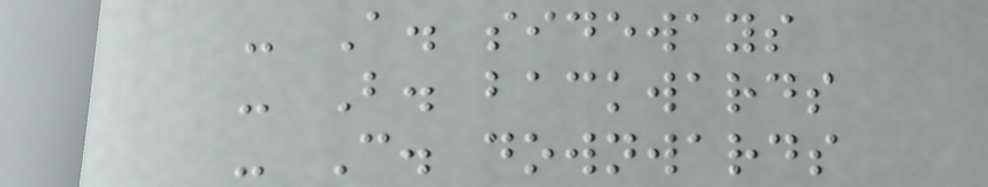- A. sideways
- B. backwards
- C. downwards
